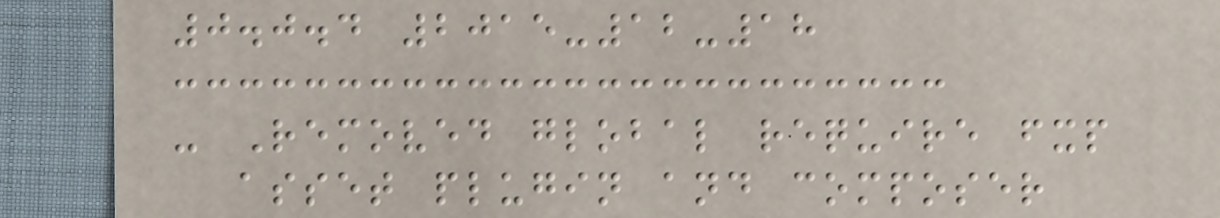0.0.4 2015-12-18
- Removed global require fxp
asset plugin and composer
